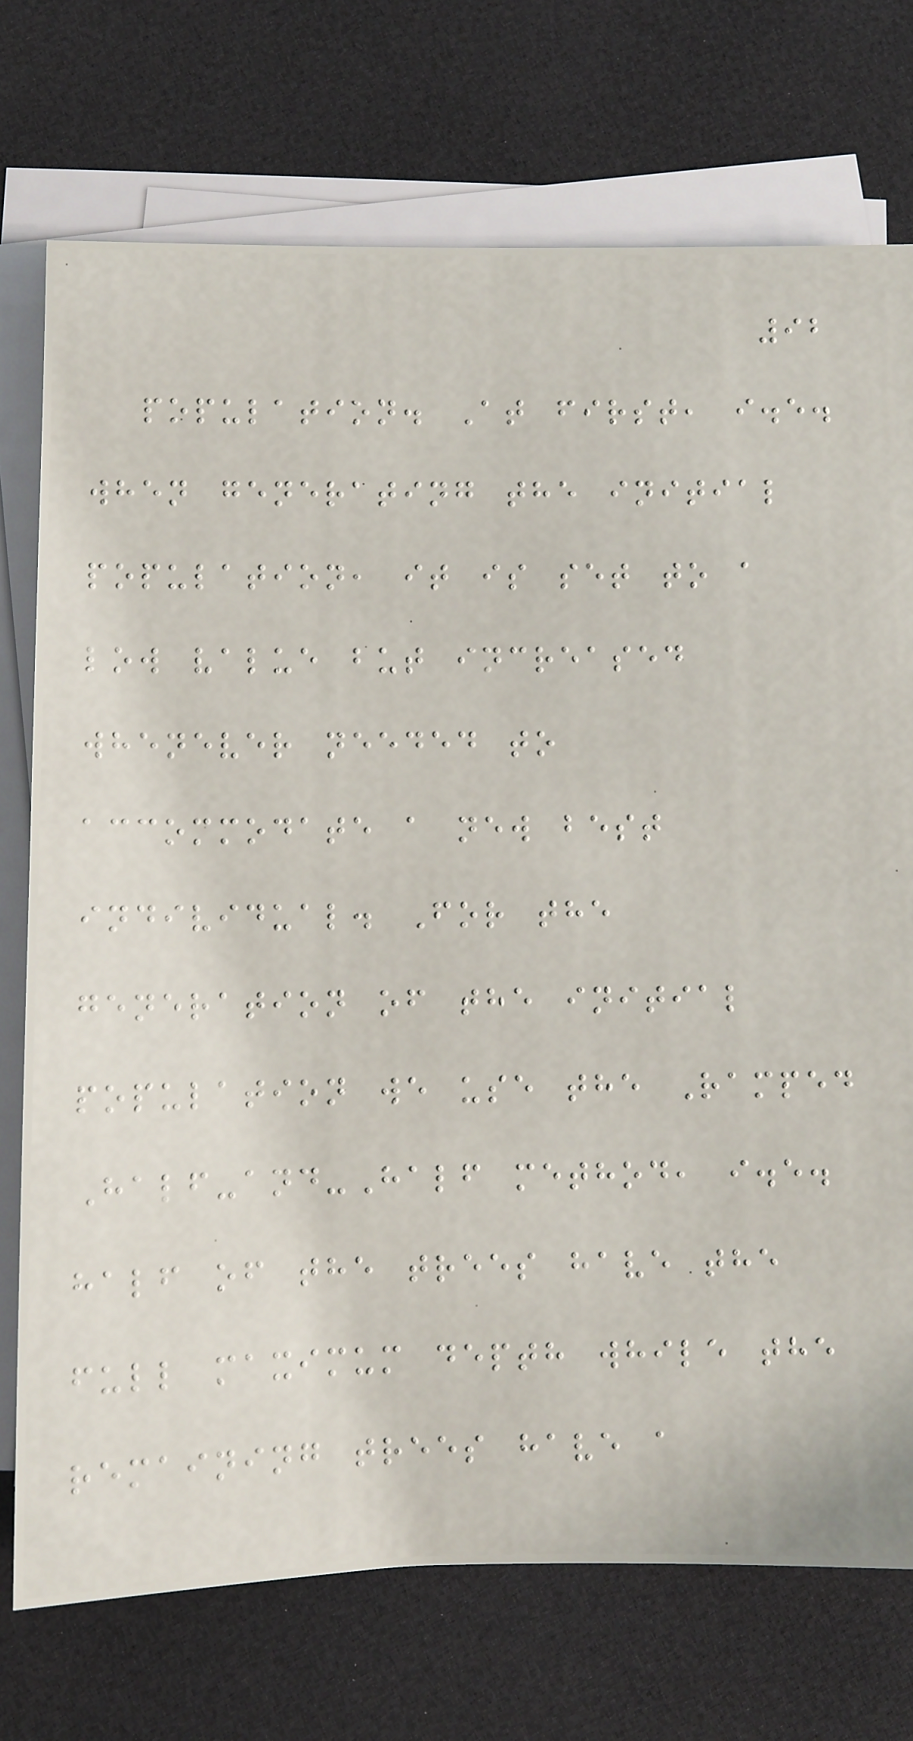92
population. At first, i.e.
when generating the initial
population, it is set to a
low value but increased
whenever needed to
accommodate a new best
individual. For the
generation of the initial
population we use the Ramped
Half-and-Half method, i.e.
half of the trees have the
full maximum depth while the
remaining trees have a
